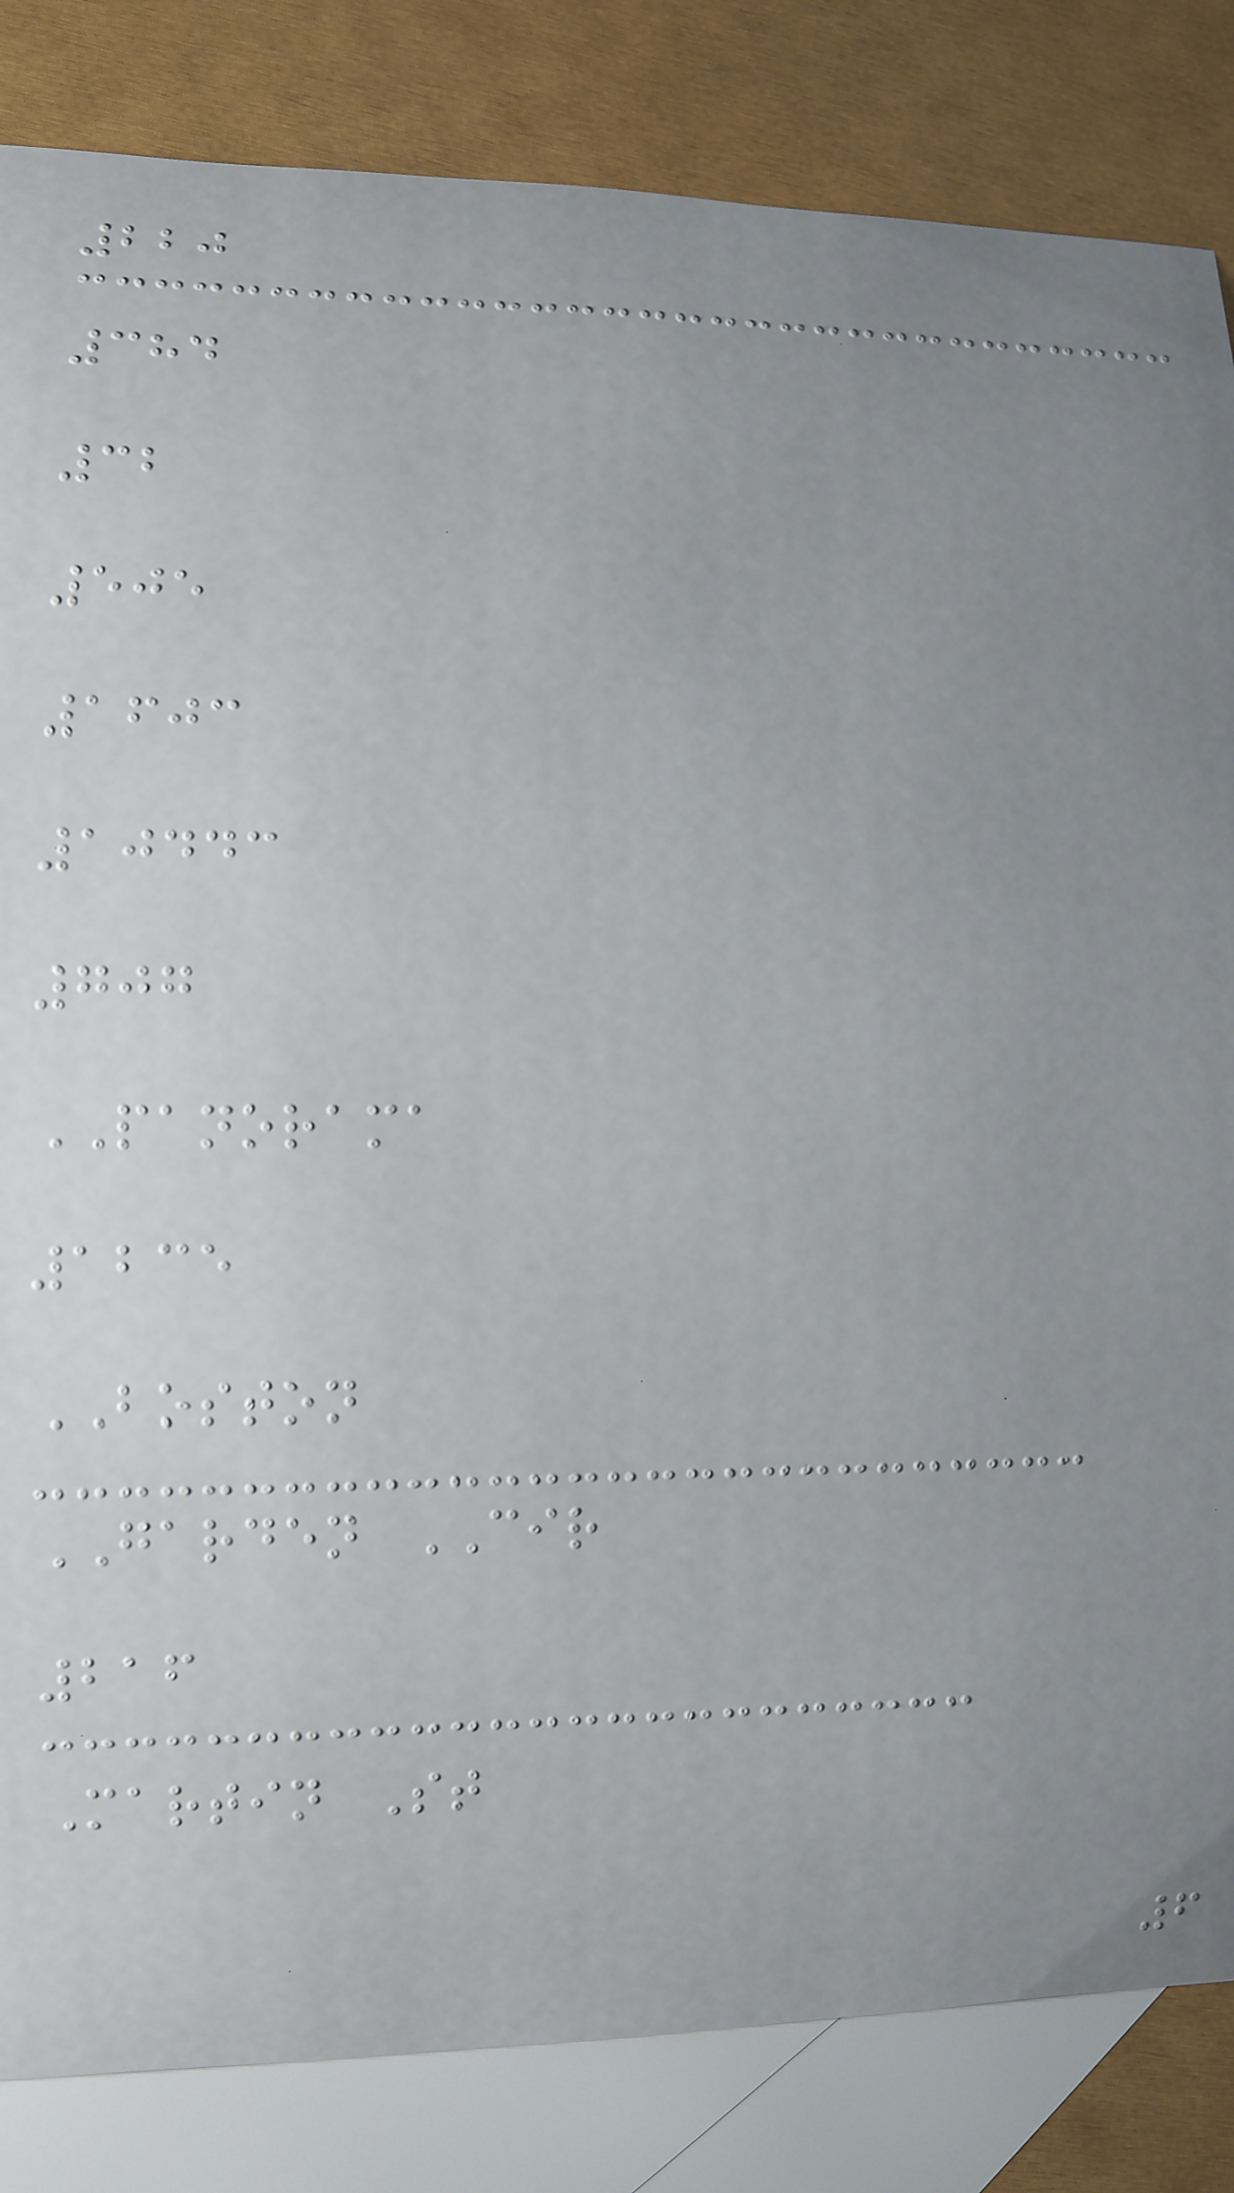220
384
32
505
1603
10443
707
PANORAMA
1235
BOSTON
GARDEN CIR
216
Martin St
6
